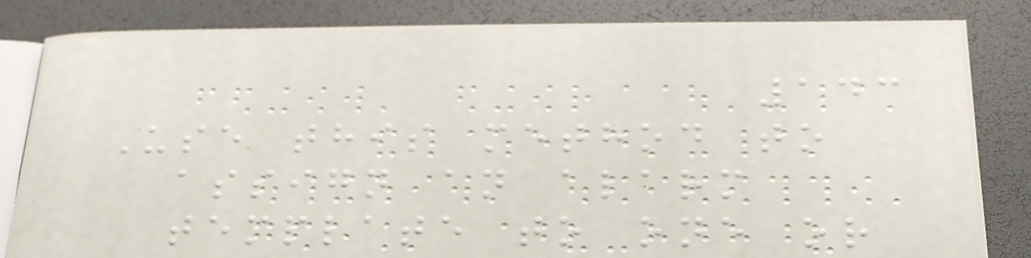143
Use this method to
assign an alarm
template to one or
